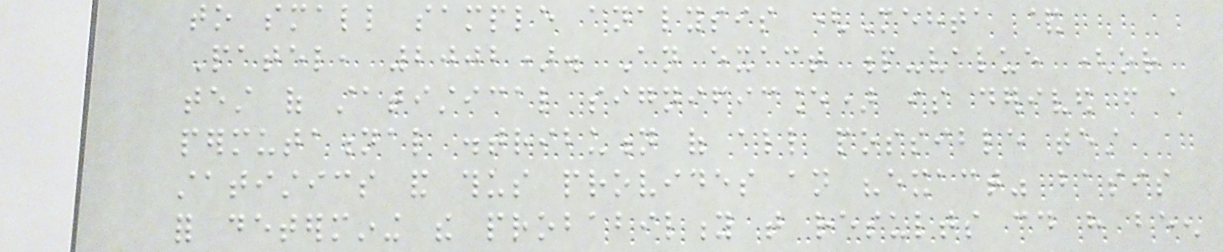to small sample analysis (Mehta &
Patel, 2002). An exact p-value (or
test of statistical significance) is derived from a
permutational distribution of all possible test
statistics and thus provides an "exact" basis
for determining the probability that results could have been
